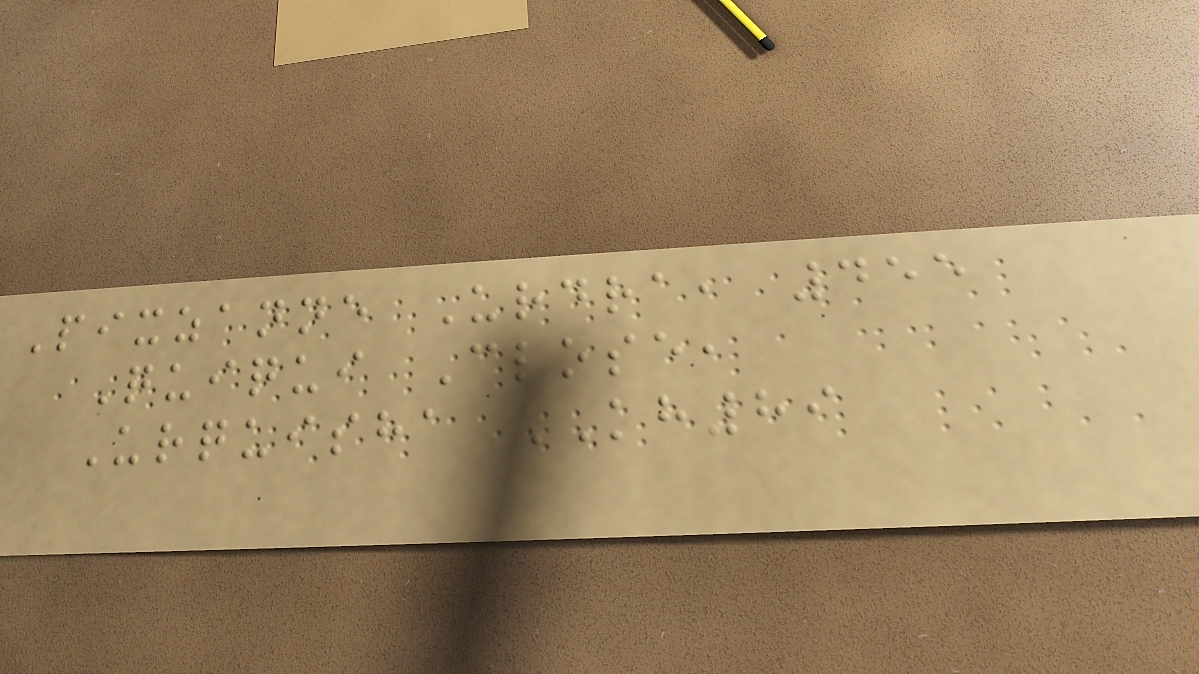Pixzanne Urdra, 455
Quiqui Close,
Urquisha KH89
